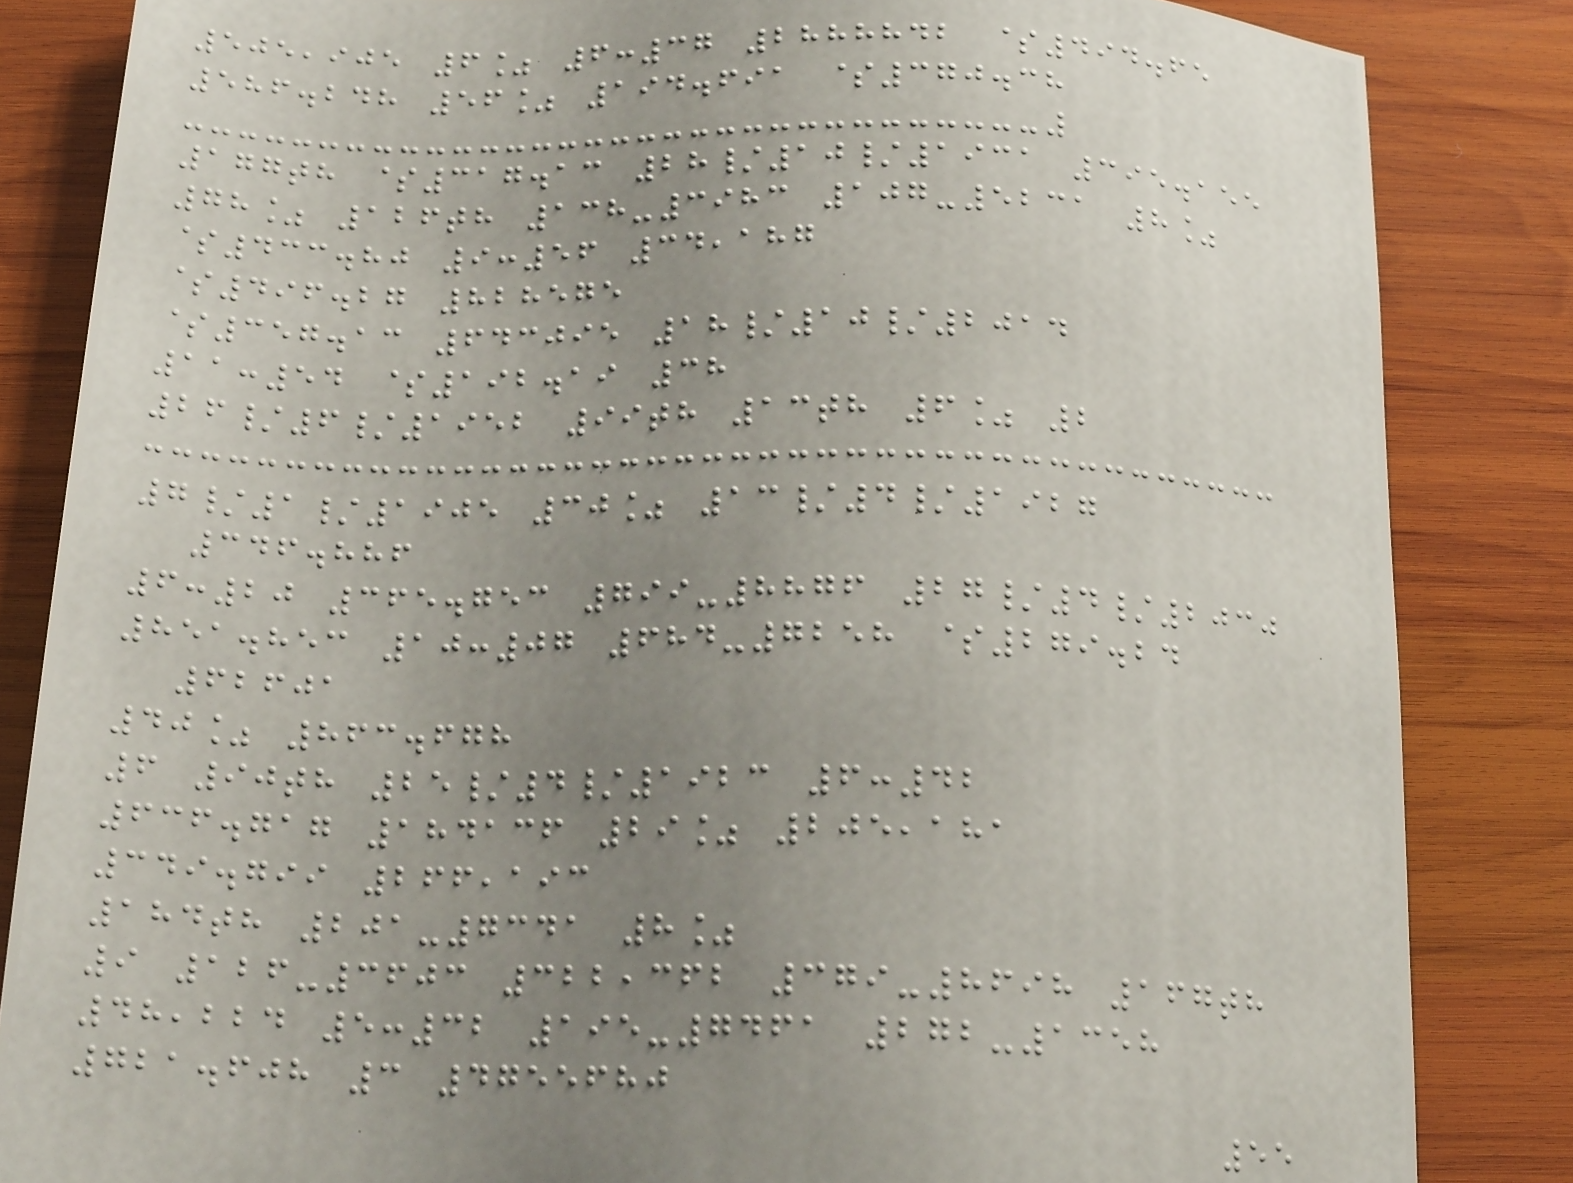505,905 6% 6:37 2888842 $494.65
586.248 56% 194.691 $370.38
177th $317.13 28/10/1931 395.155
78% 126th 138-3983 107-5231 8%
$433.80 9:56 34,187
$496.27 828575
$357.13 643095 18/10/2014
11:54 $192.19 38
26/6/1952 99th 13th 6% 2
7/1/1905 30% 13/4/1927
346.886
6:20 365.753 799-8876 27/4/2030
851.853 10:07 684-7258 $279.24
62601
40% 863.678
6 90th 25/4/1923 6:42
636.717 184136 29% 205,181
349.799 266,193
184th 201-7341 8%
9 126-3603 322,362 379-8698 167th
48,224 5:32 195-7461 272-1358
721.608 3 4755680
55
